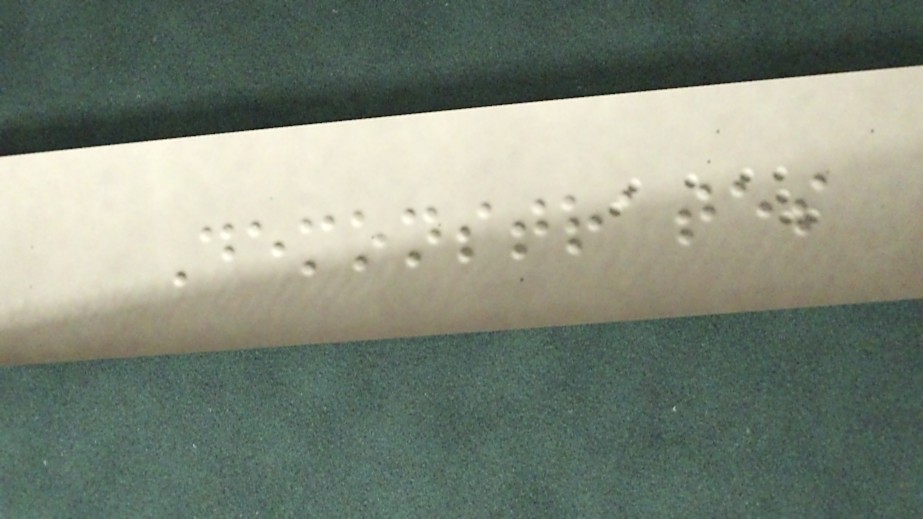Demonstrates
